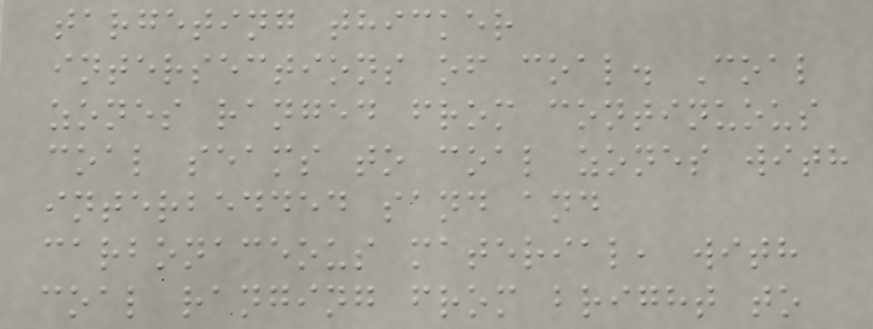targeting thicker
intersections of coal. Coal
zones ranged from continuous
coal seams to coal zones with
interbedded sand and
carbonaceous material, with
coal ranging from bright to
